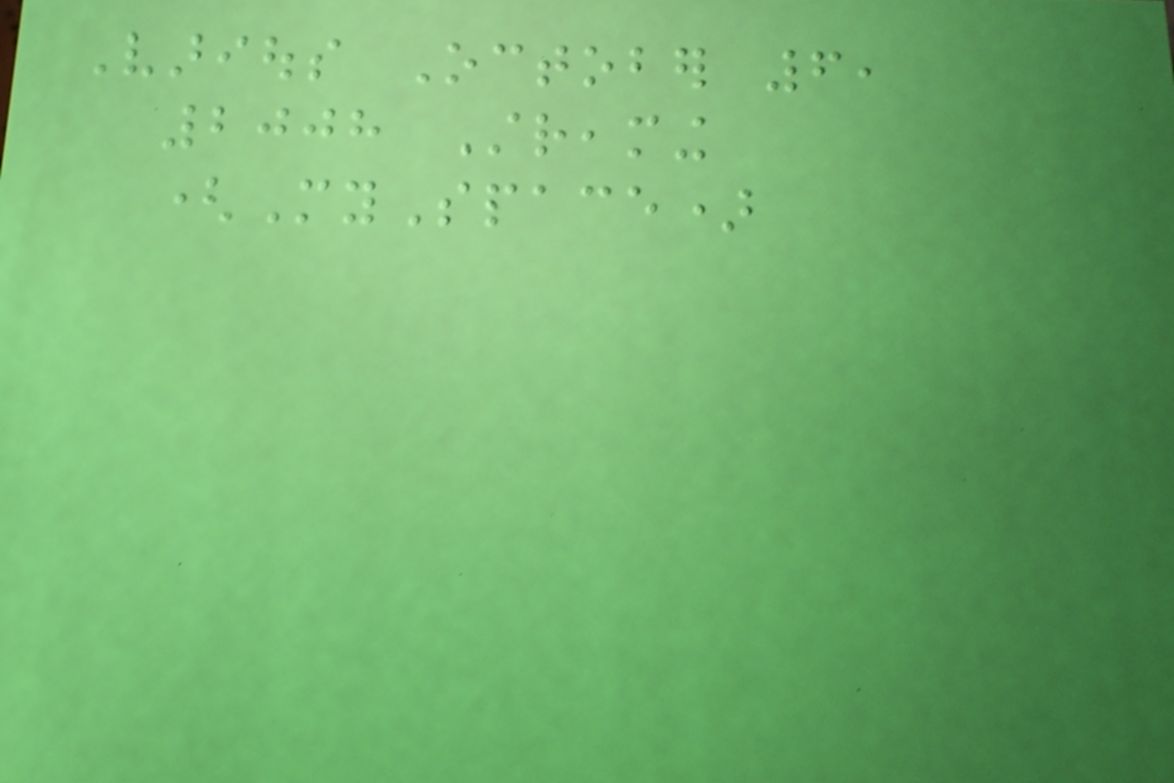Various October 6,
2008 Streaming
(MySpace)
